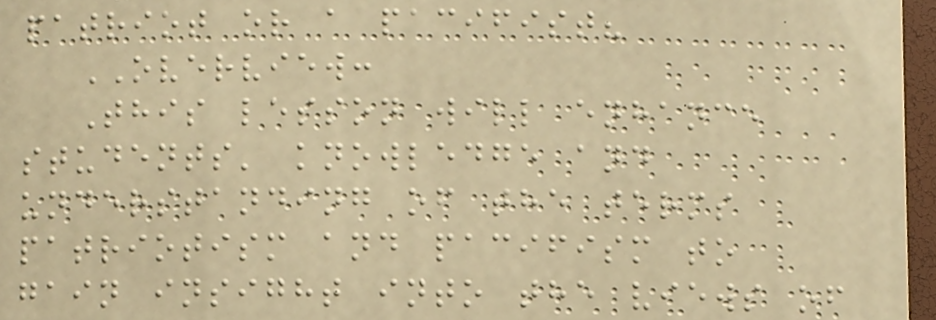patriot or a pacifist?
OVERVIEW:
This lesson will enhance
students' knowledge and
understanding of the terms
patriotism and pacifism to
gain insight into the views of
